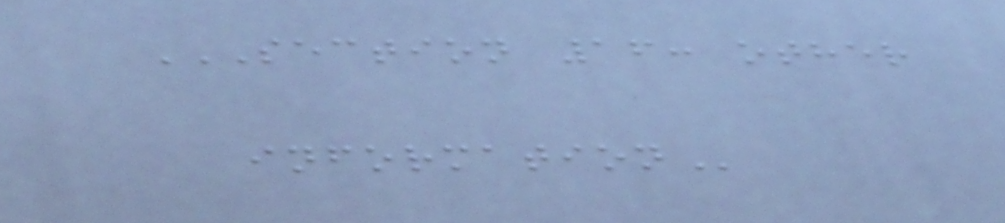SECTION 16: OTHER
INFORMATION
